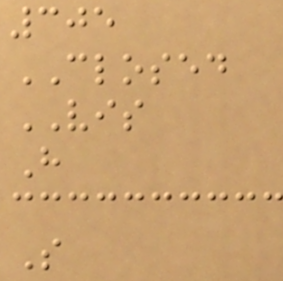305
CLOSED
VIS
H
S
